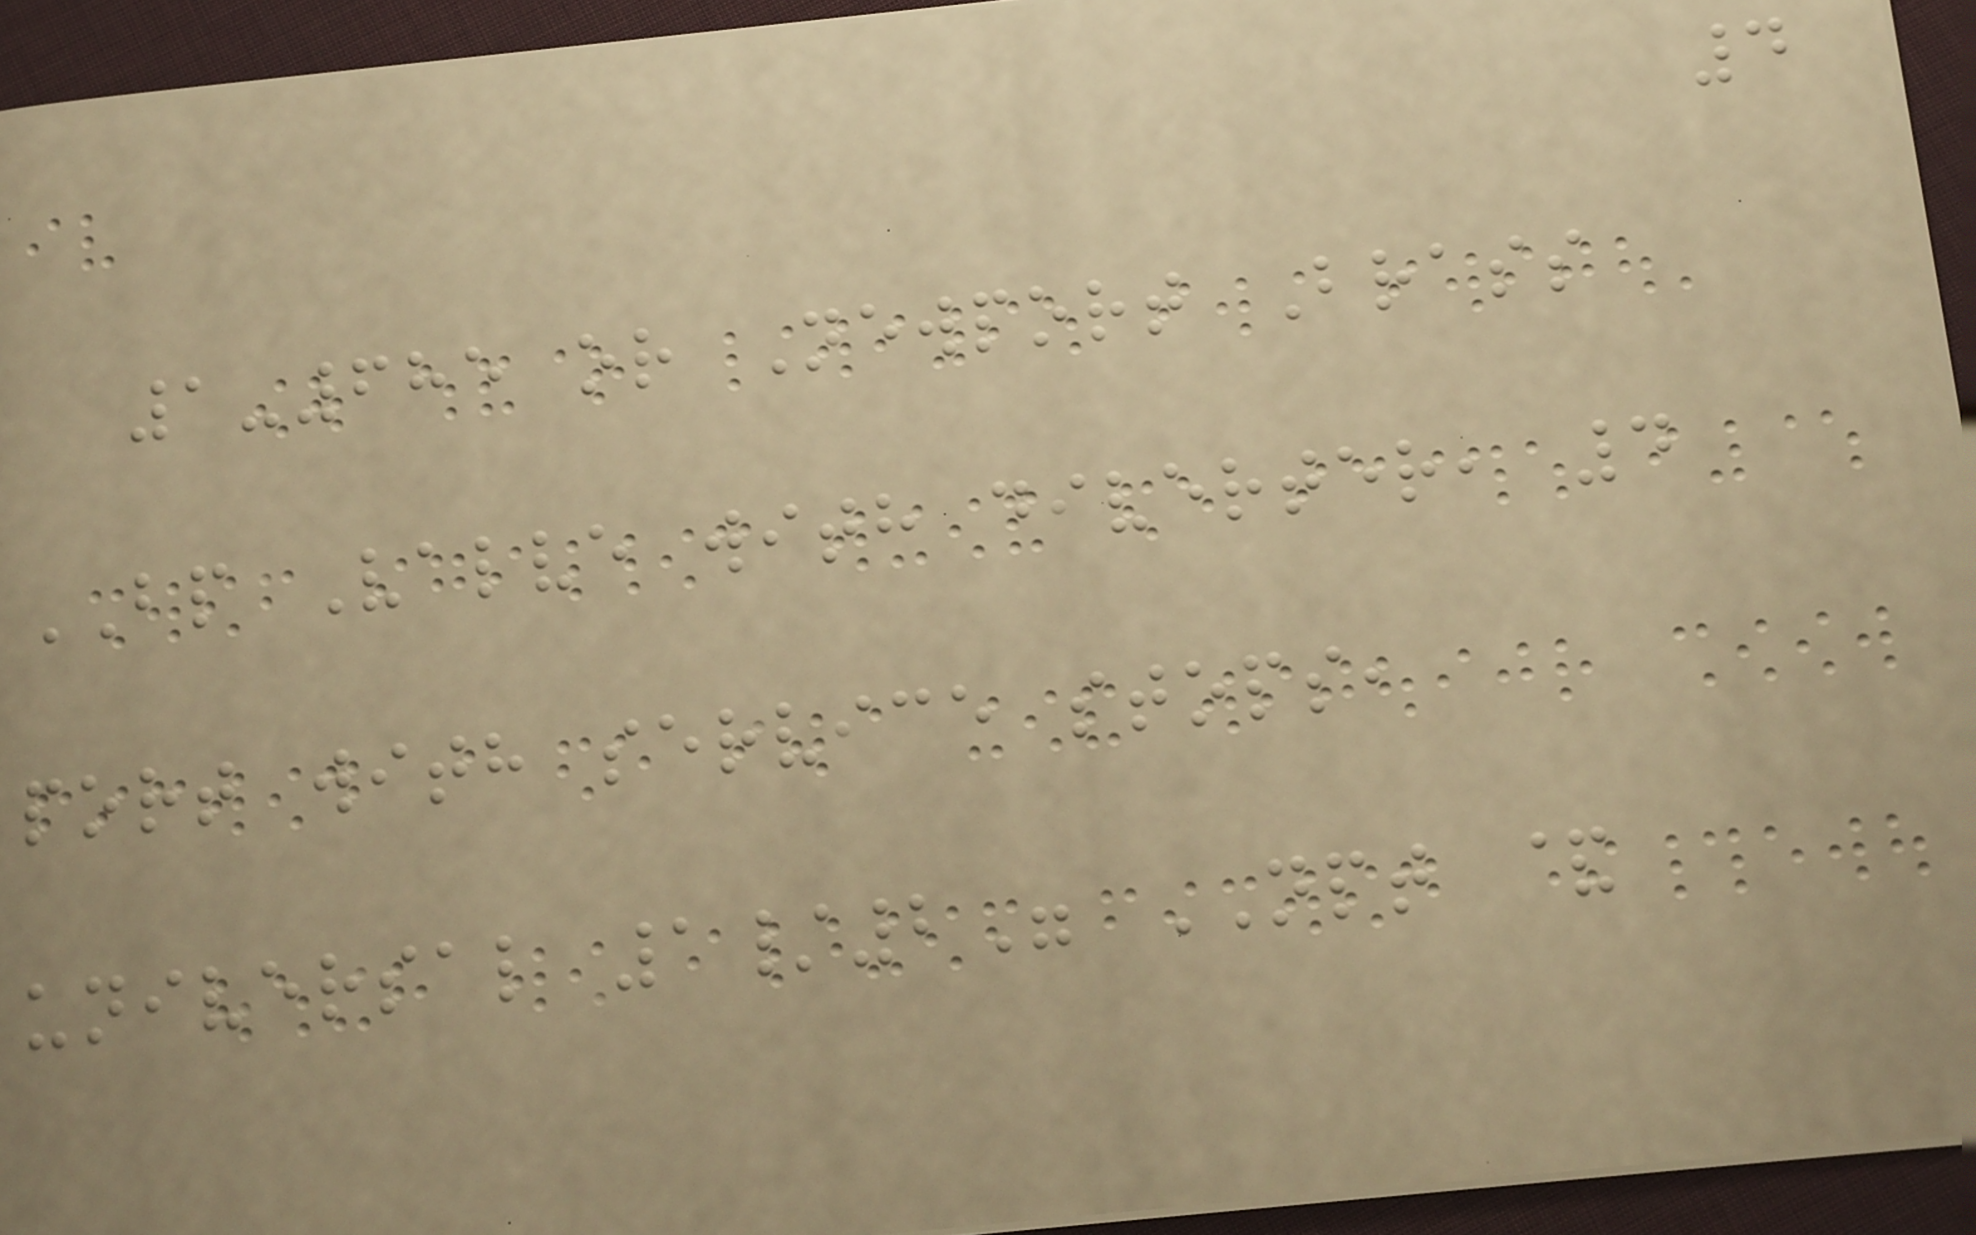4
1-685 or Newport Brass
BP Valve with diverter, 4
port with service stops,
universal 1/2" NPT &
